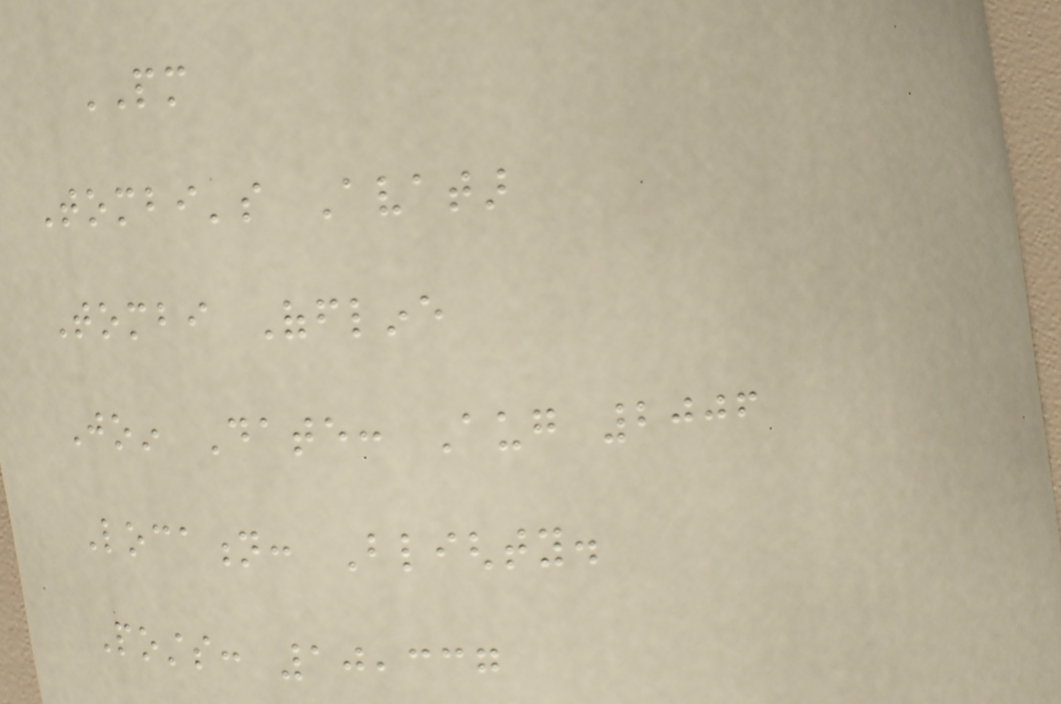PM
Tombi's Avatar
Tombi Offline
Join Date: Aug 2006
Location: Blighty.
Posts: 10,337
